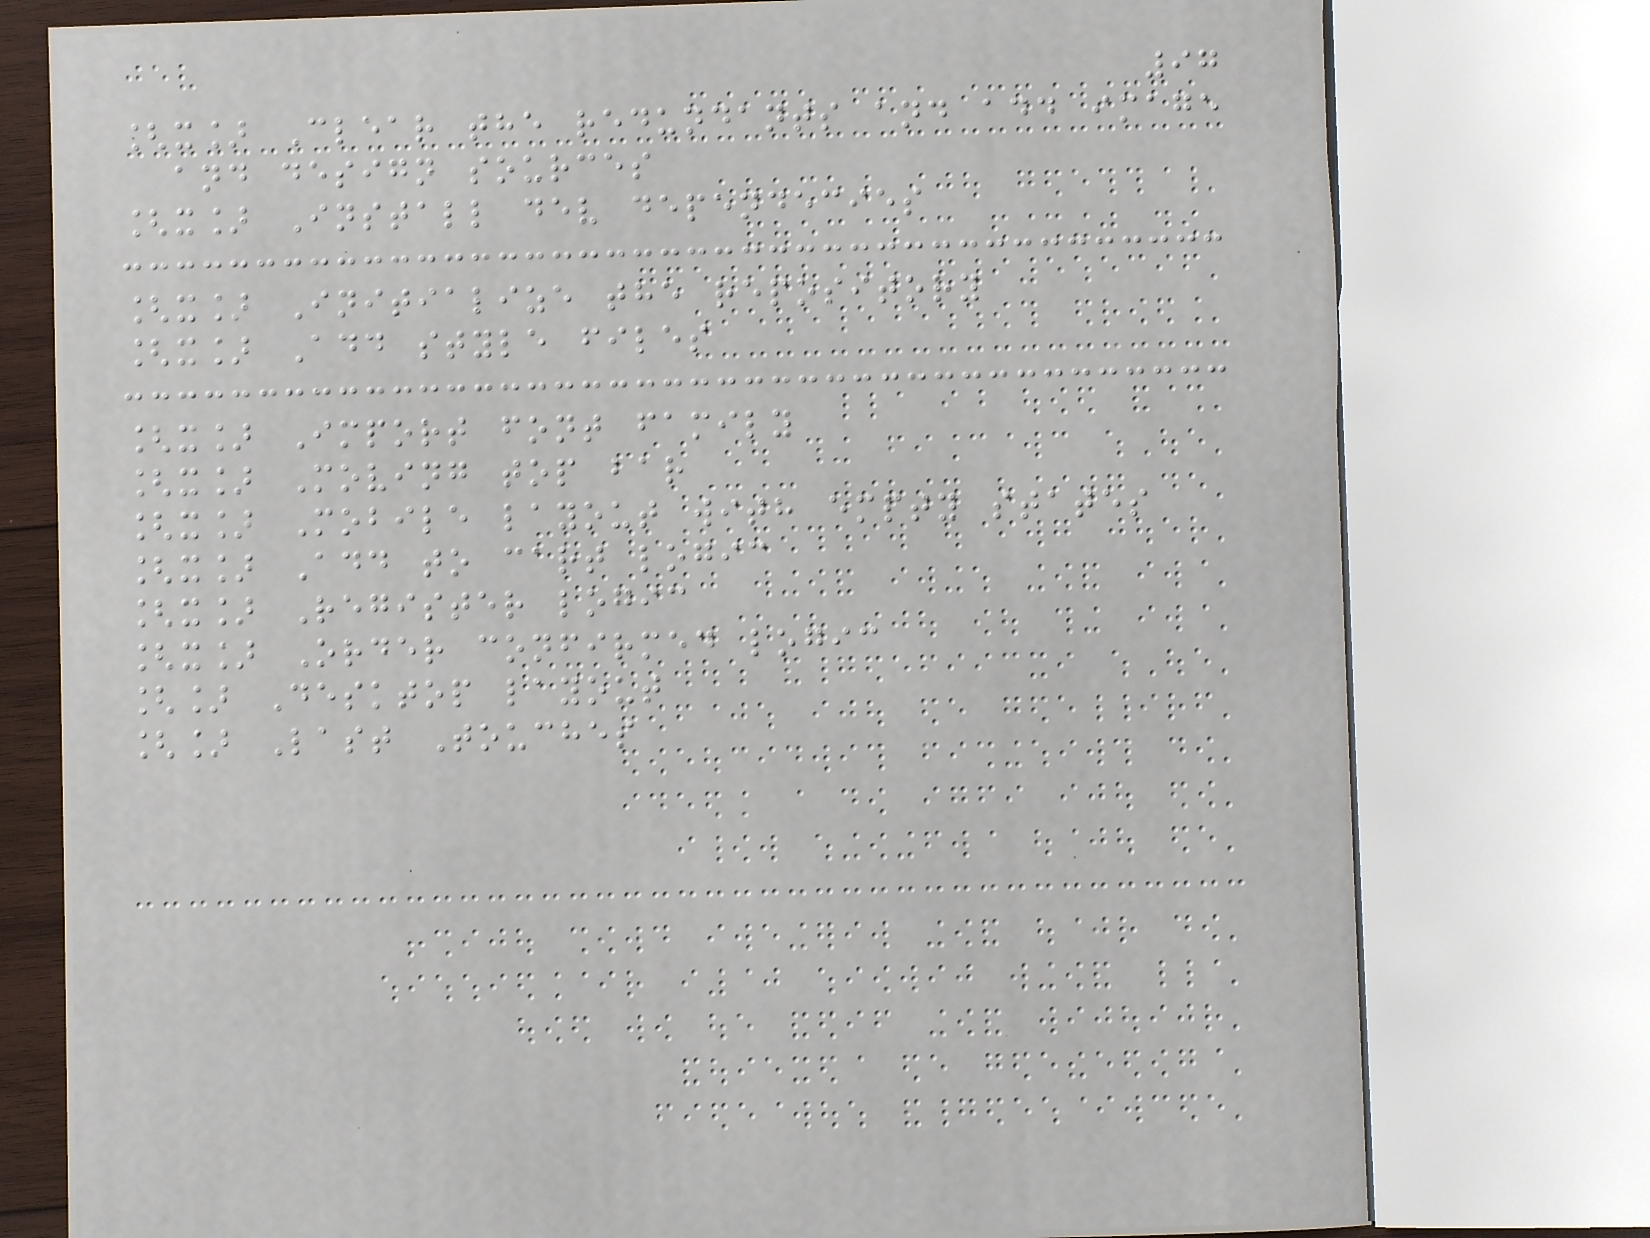97
[x] Clear the redundants and add image
and design sources
[x] Install dev dependecies
[x] Initialize the repository
[x] Add style files
[x] Import font family
[x] Moving top bar
[x] Mobile layout with empty states
[x] Add to cart logic
[x] Register logic
[x] Order confirmed logic
[] Desktop layout
[] Last Touches
